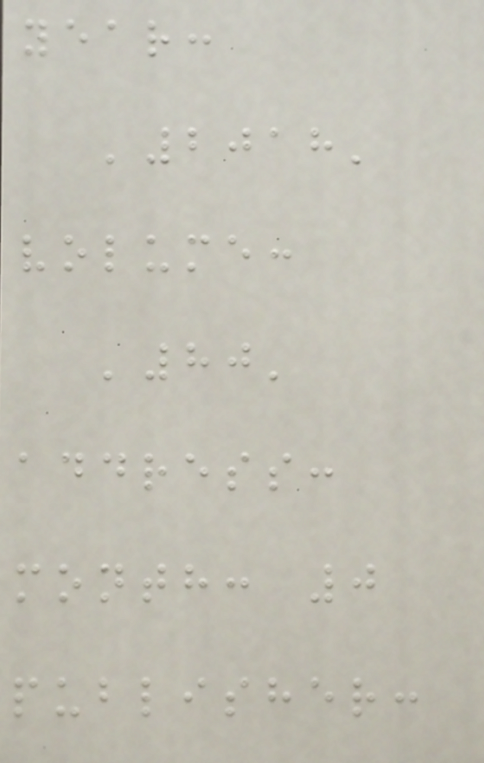year:
'2018'
volume:
'80'
address:
month: 0
publisher:
